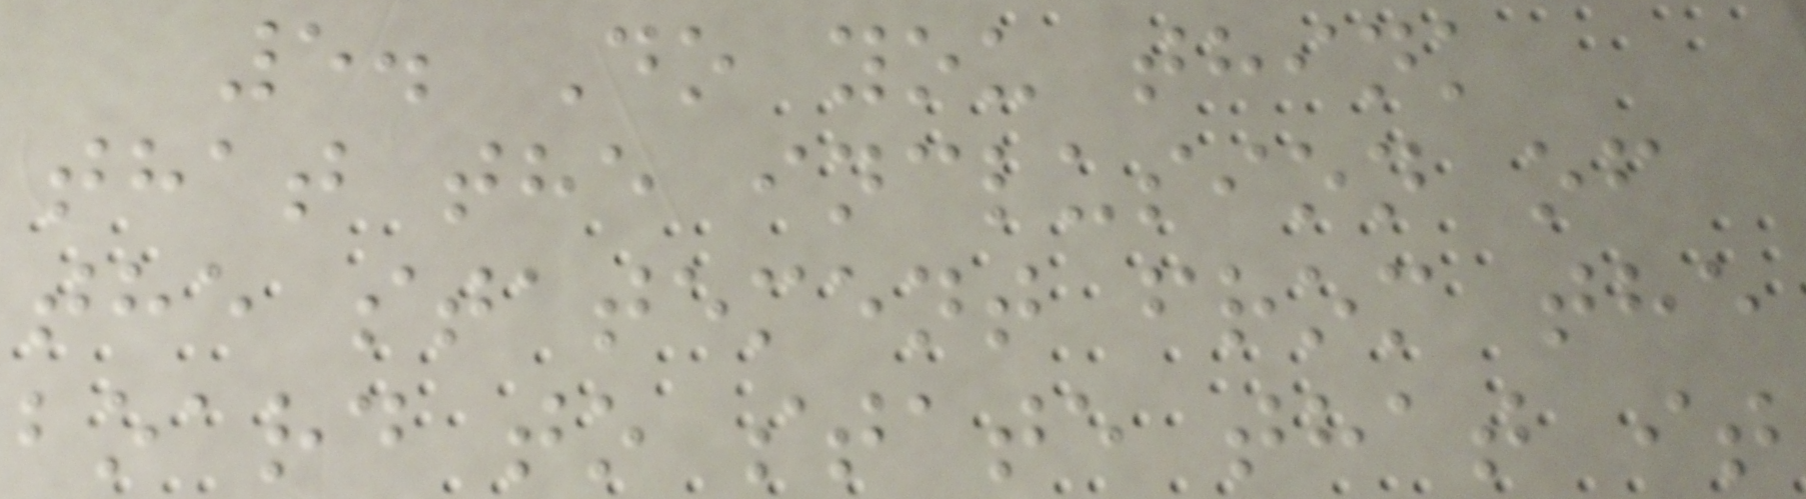5. Do you think
that the inclusion of
the statement from the
board to state that it
